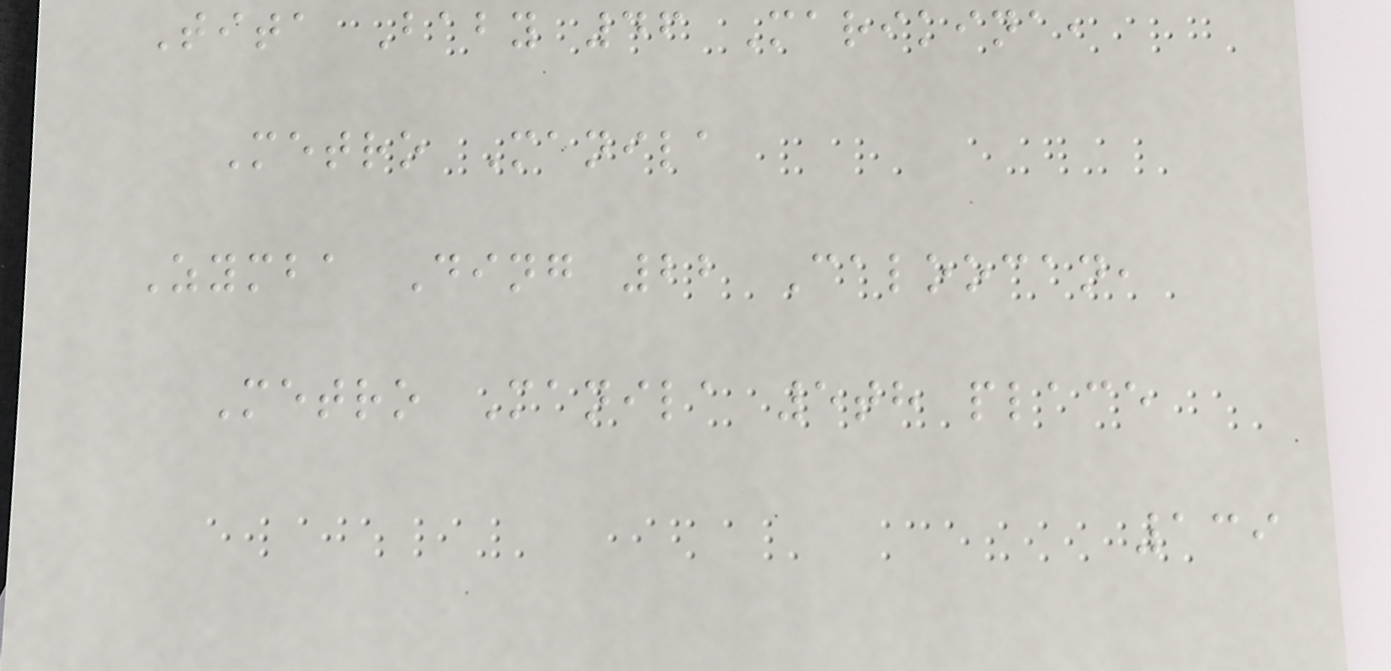Tita Baby 46 Marikina,
Metro Manila
Zymba Ding 22 Caloocan,
Metro Manila 5th place
139
